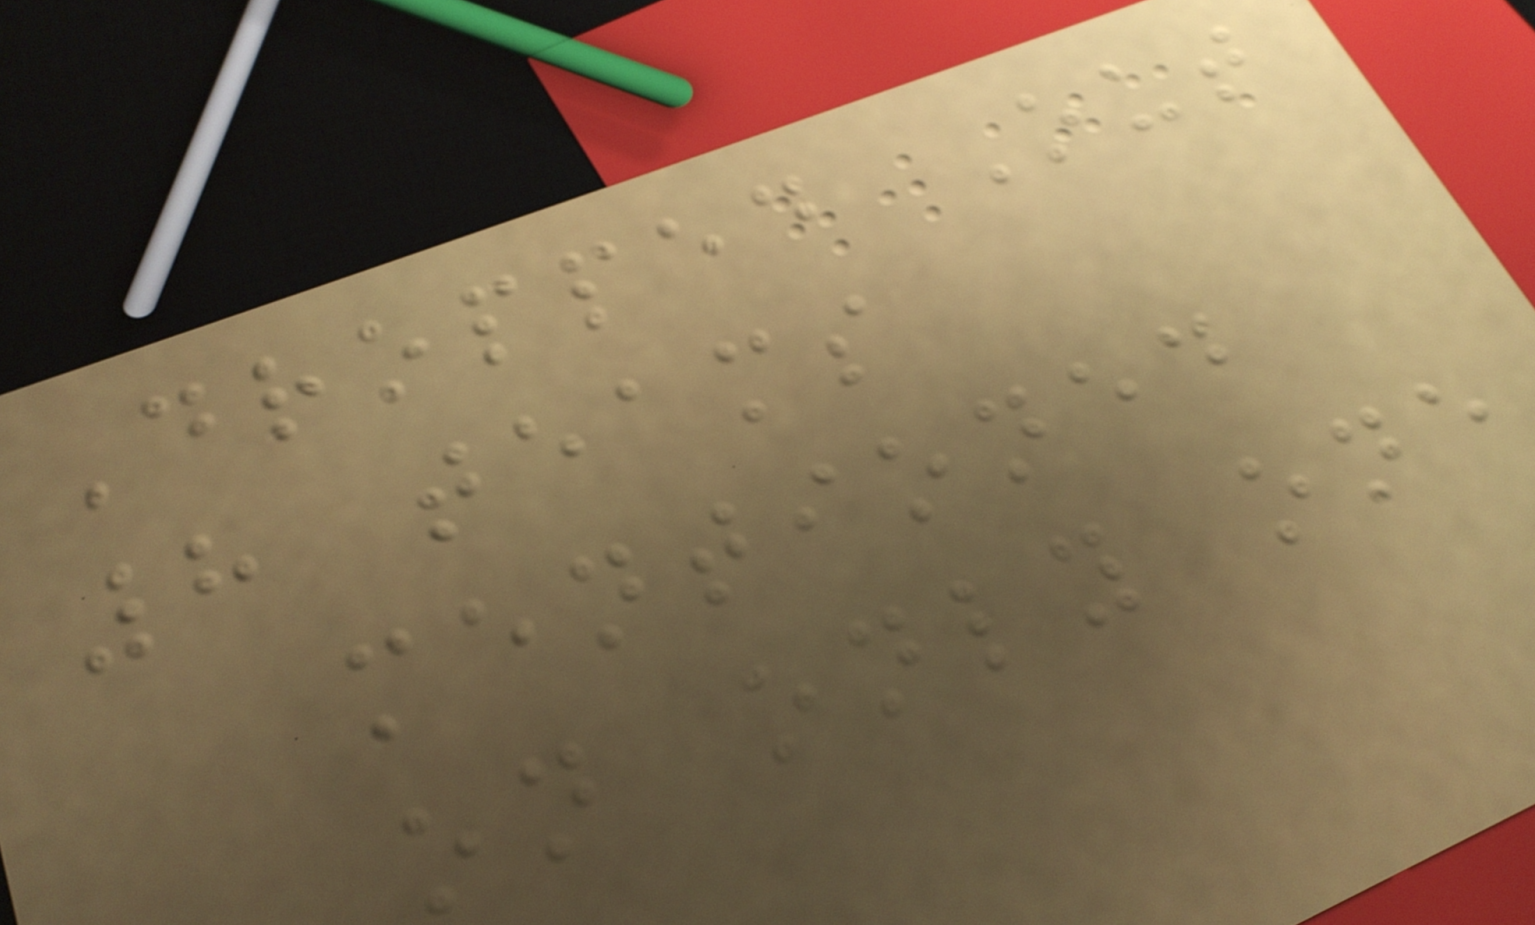Dropped Out
8 teams
mentioned
on only one
